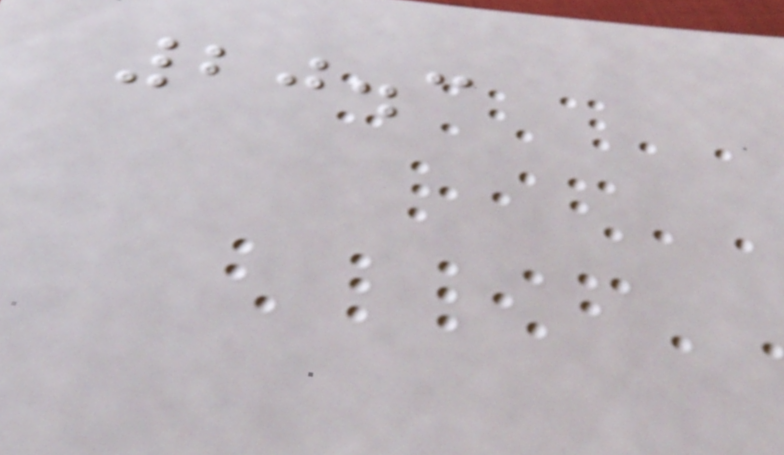20.3
